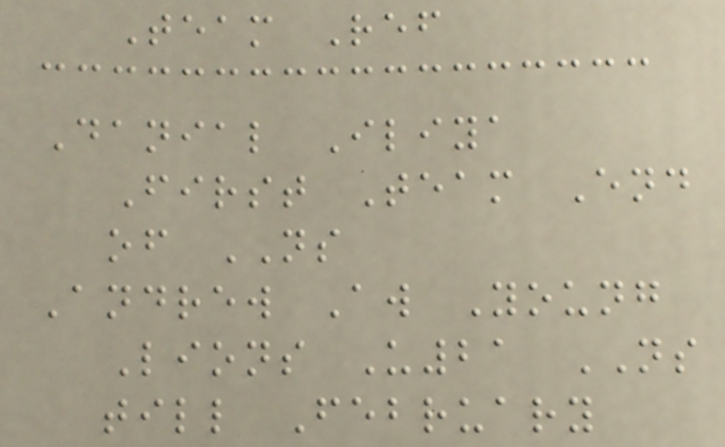Team Ref
Danial Iliya
First Team End
of NS
Andrew Aw Young
Lions U21 NS
till February
